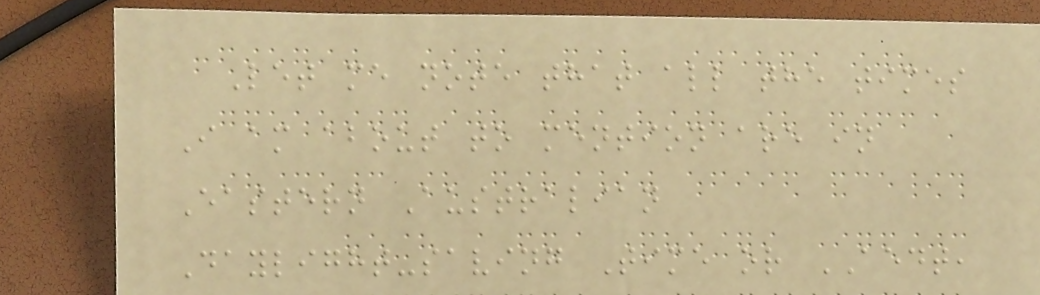Let me note that all the times
I am about to mention are in
Eastern Australian
Daylight-saving Time or AEDT,
